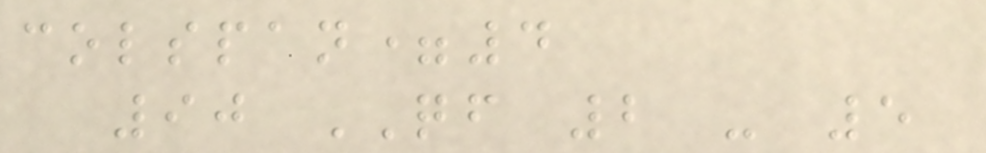colspan=4
90 QF 2 - 5
